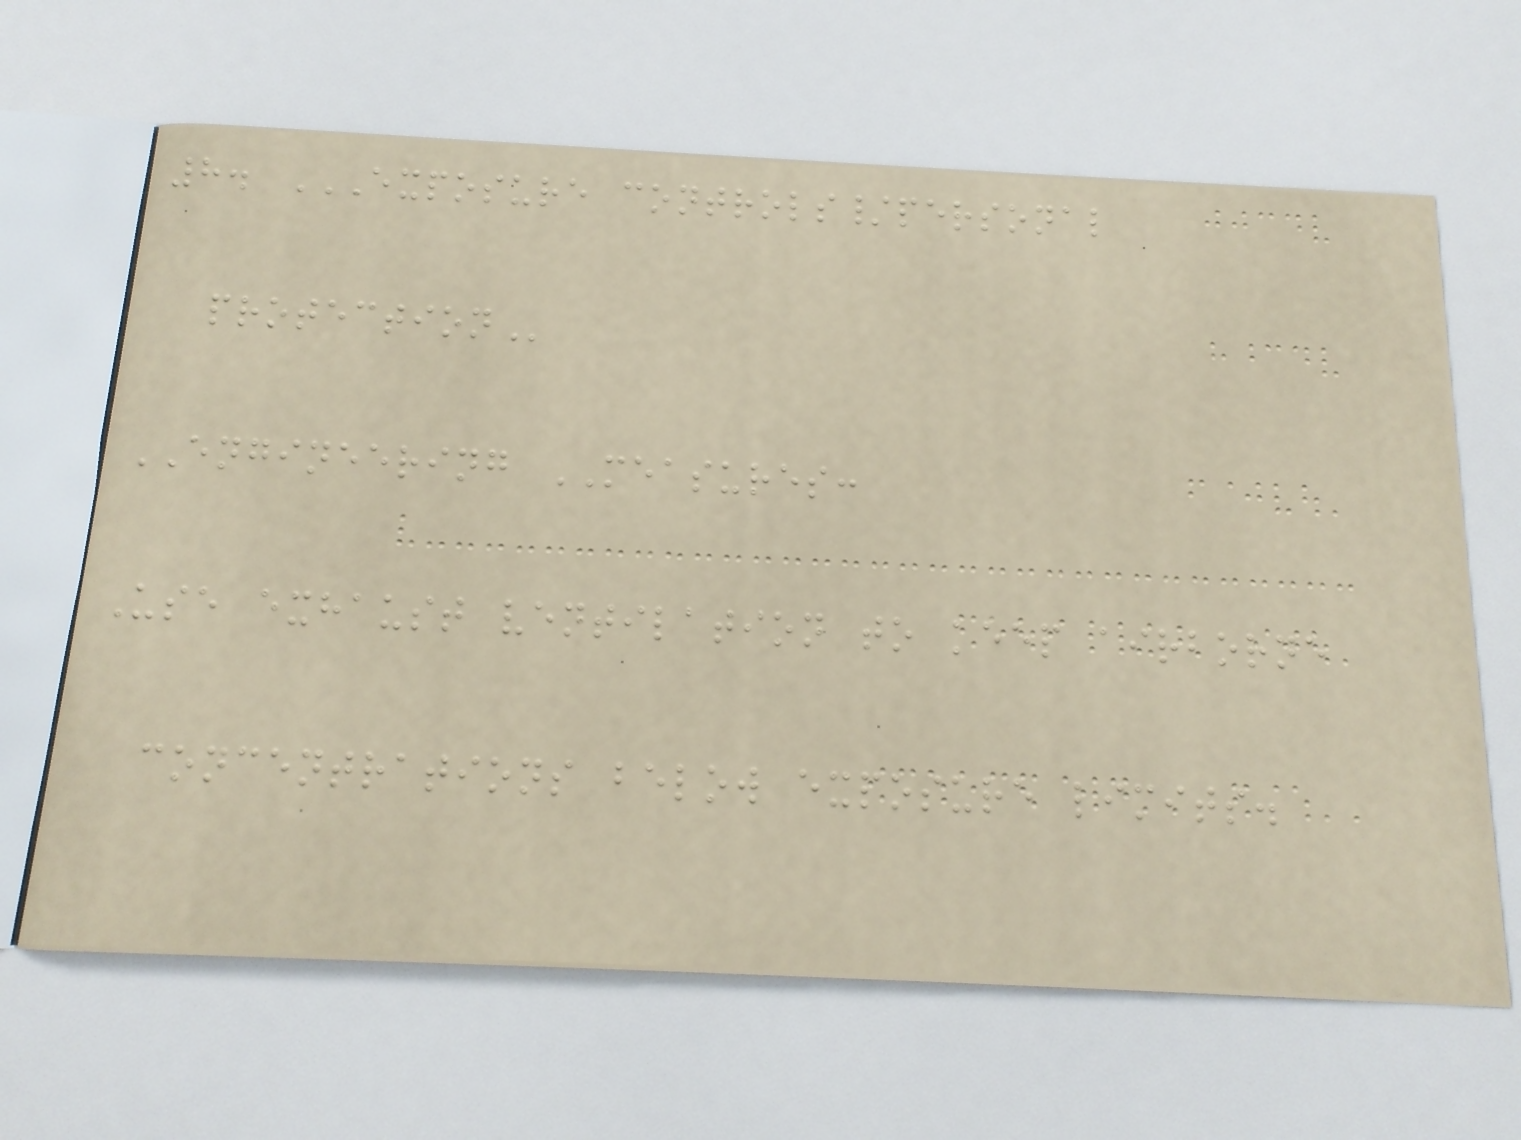8. EXPOSURE CONTROLS/PERSONAL
PROTECTION
ENGINEERING MEASURES:
Use exhaust ventilation to keep airborne
concentrations below exposure limits.
